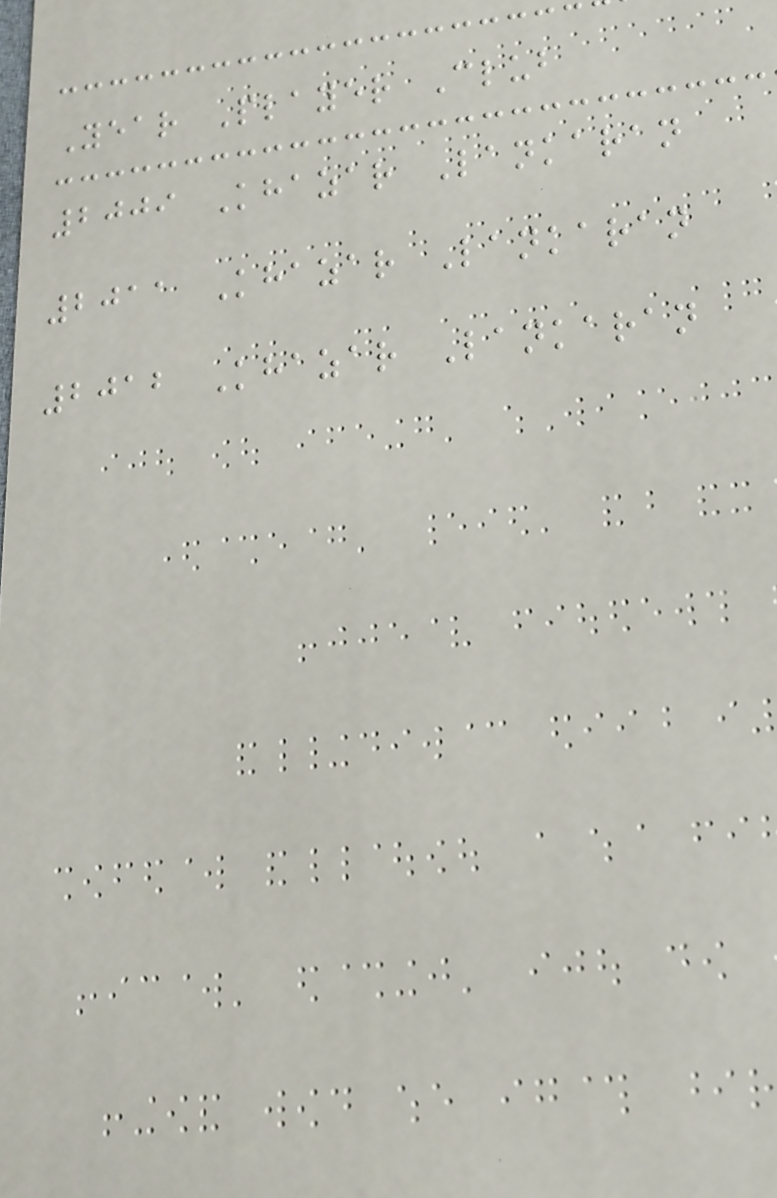Year Player Club
2009 Khazar Lankaran
2011 Khazar Lankaran
2012 Khazar Lankaran
